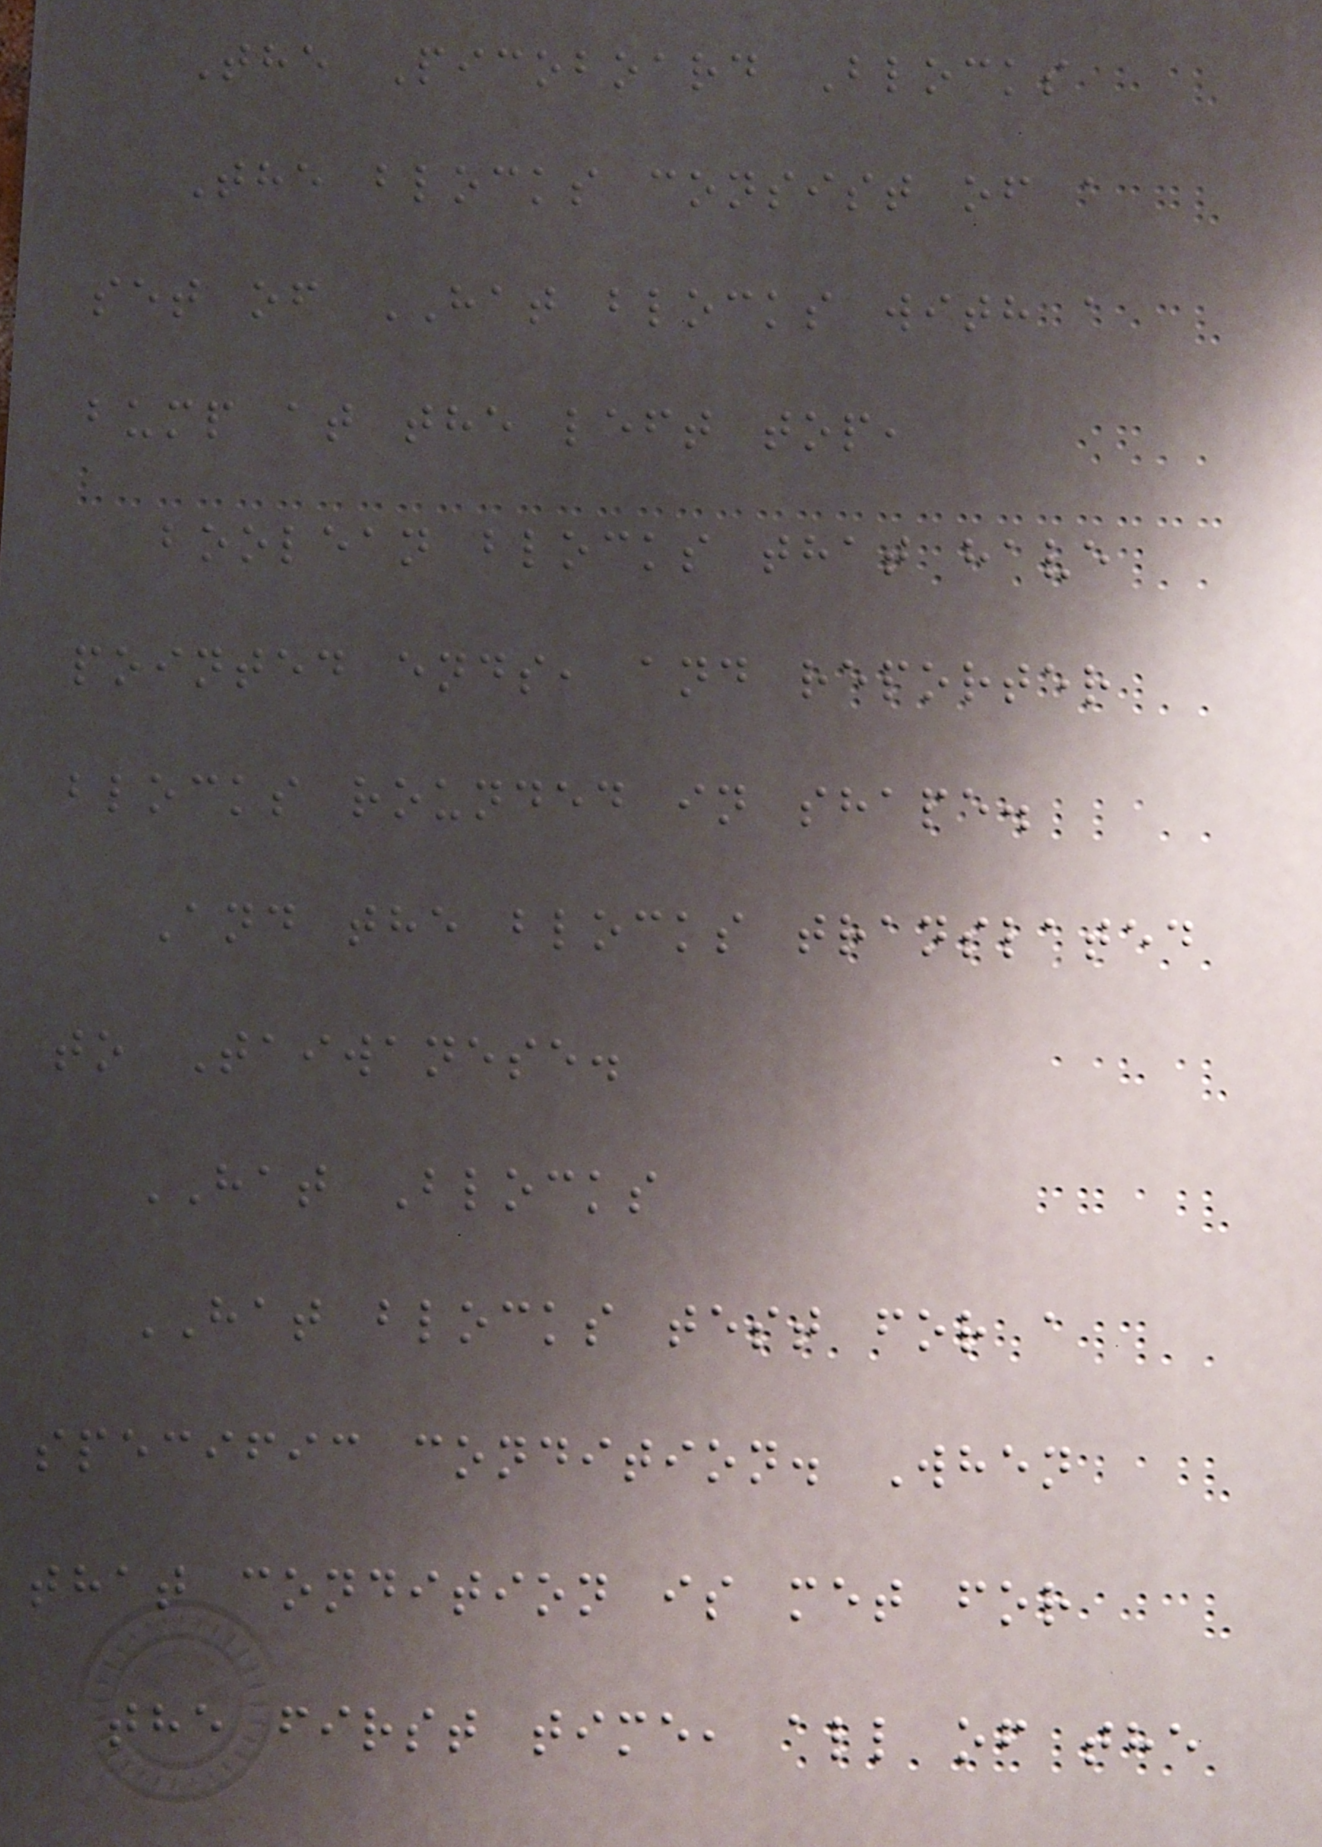The Picoboard Blocks
The blocks consist of a
set of HAT blocks with a
bump at the left top,
boolean blocks that have
pointed ends, and reporter
blocks rounded in shape.
And the blocks translated
to Taiwanese.
HAT Blocks
HAT blocks test for a
specific condition. When
that condition is met for
the first time, all of the
